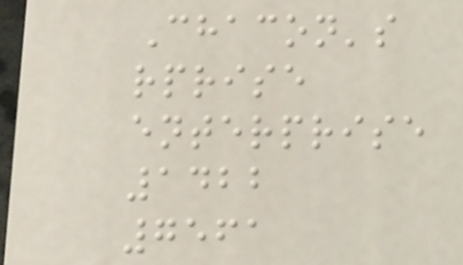Chacon's
rprise
enterprise
1422
7561
